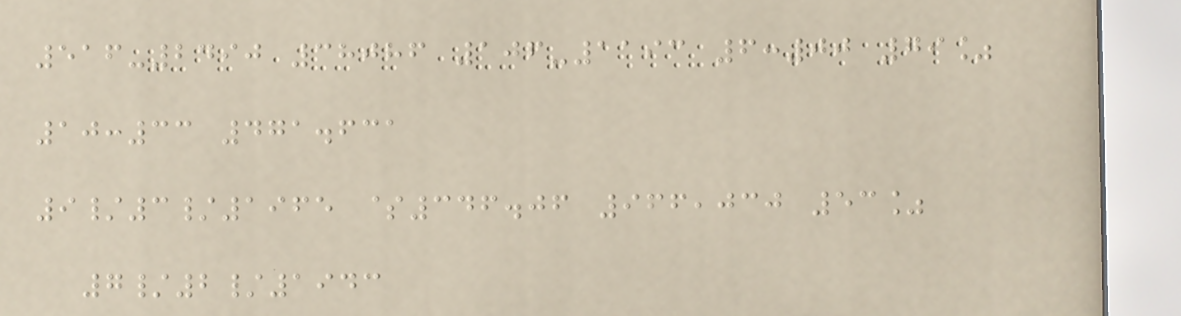516-2490 38086 106-1193 6:00 79%
10:33 471.631
9/3/1965 $346.06 966,030 53%
7/2/1943
